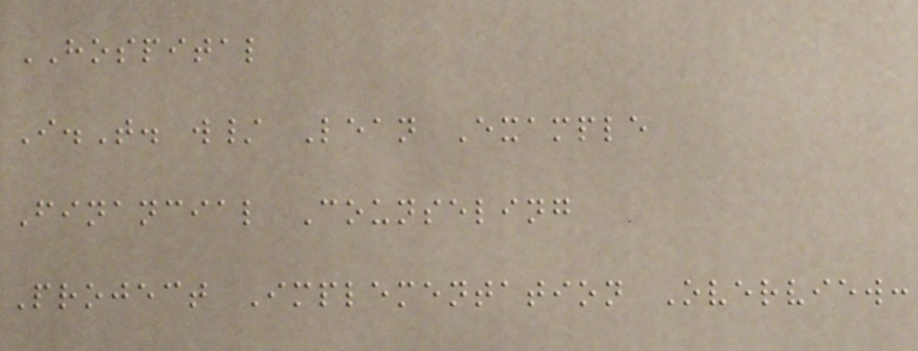HOSPITAL
I.T. w/ Lean Example
Financial Counseling
Project Implementation Overview:
